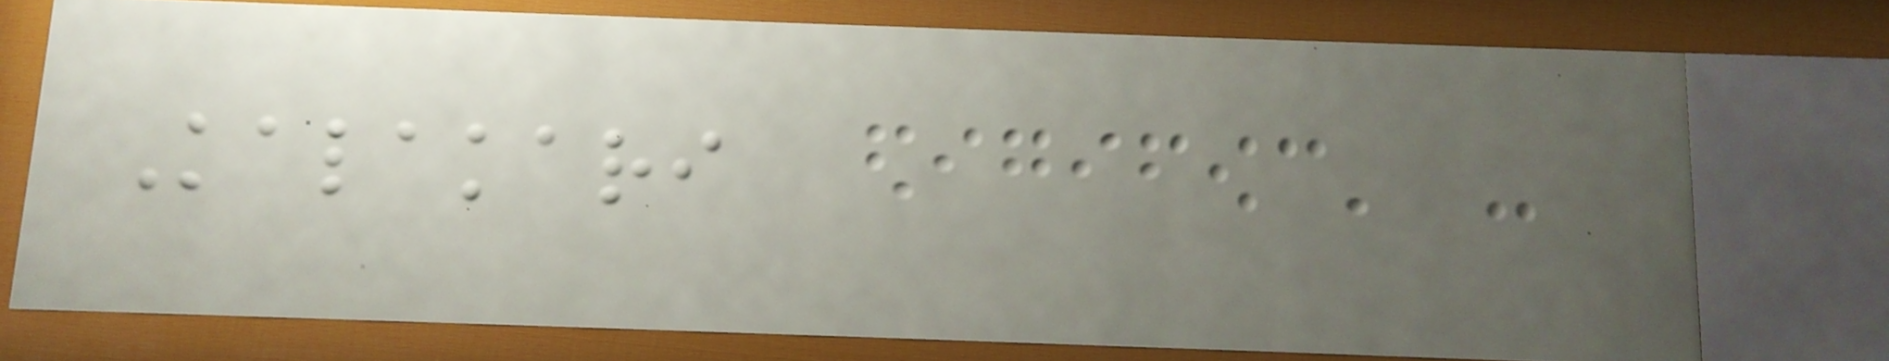Kalakari
